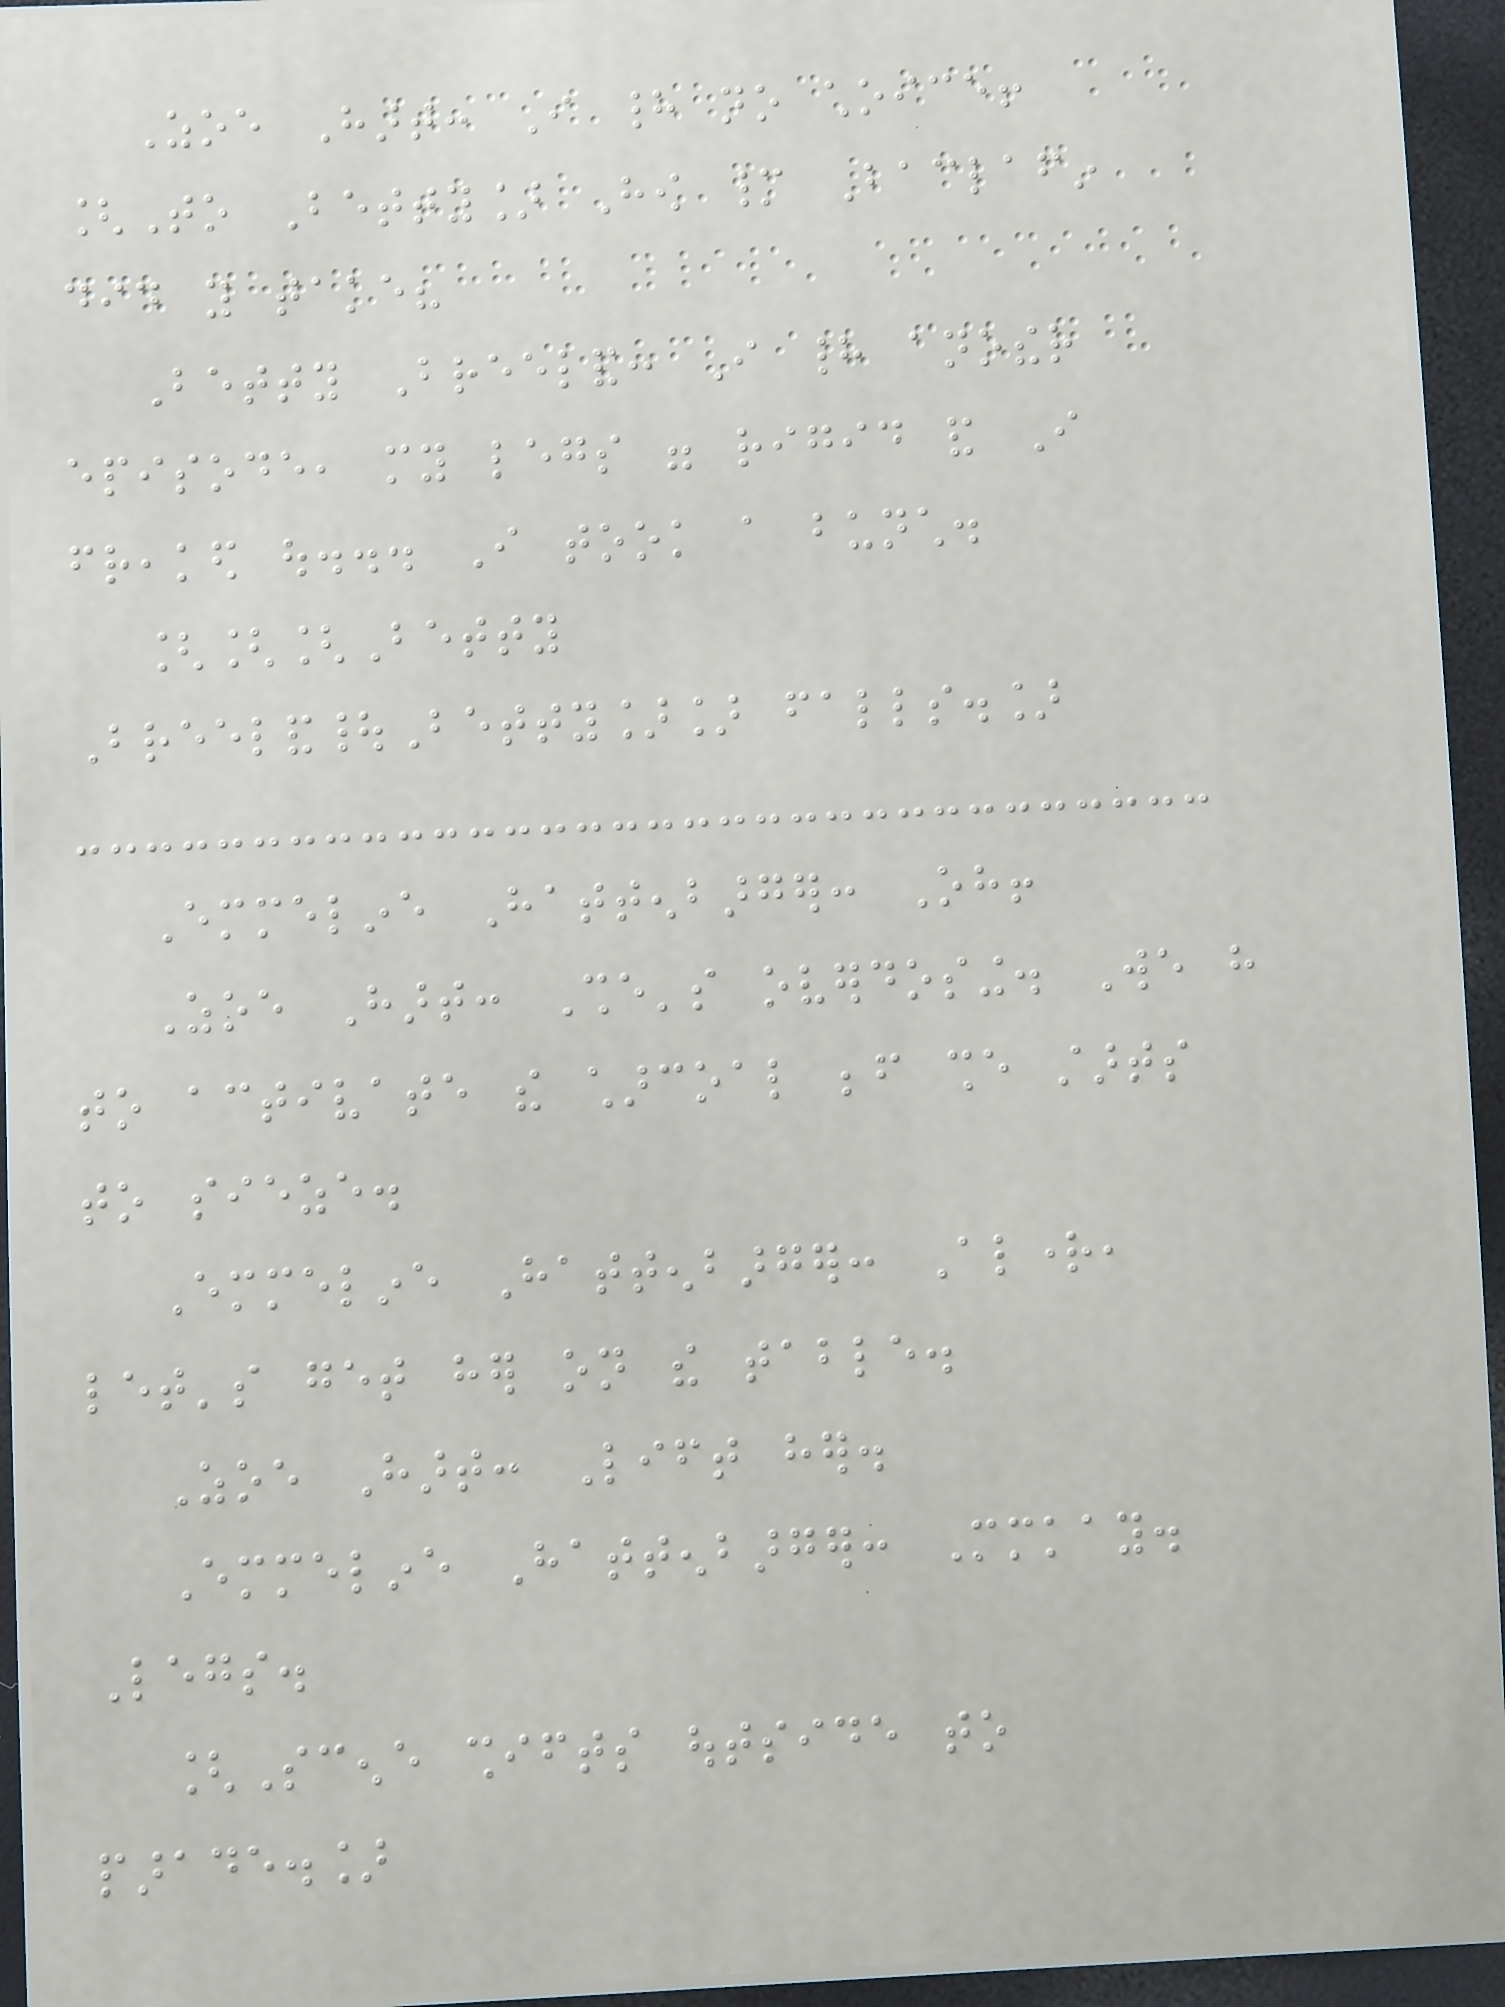Zoe Hart: I had no choice!
[To Betty] How many Baclafin
did you take?
Betty Breeland: I had another
episode, my legs were rigid and I
freaked out... I took a bunch.
[[[Betty
Breeland|Betty]] falls.]
Emmeline Hattenbarger: Oh!
Zoe Hart: She's overdosing. We have
to activate the charcoal before she starts
to sieze.
Emmeline Hattenbarger: Alright,
let's get her on the table.
Zoe Hart: Lift her.
Emmeline Hattenbarger: Mmkay.
Legs.
[Scene shifts outside to
parade.]
